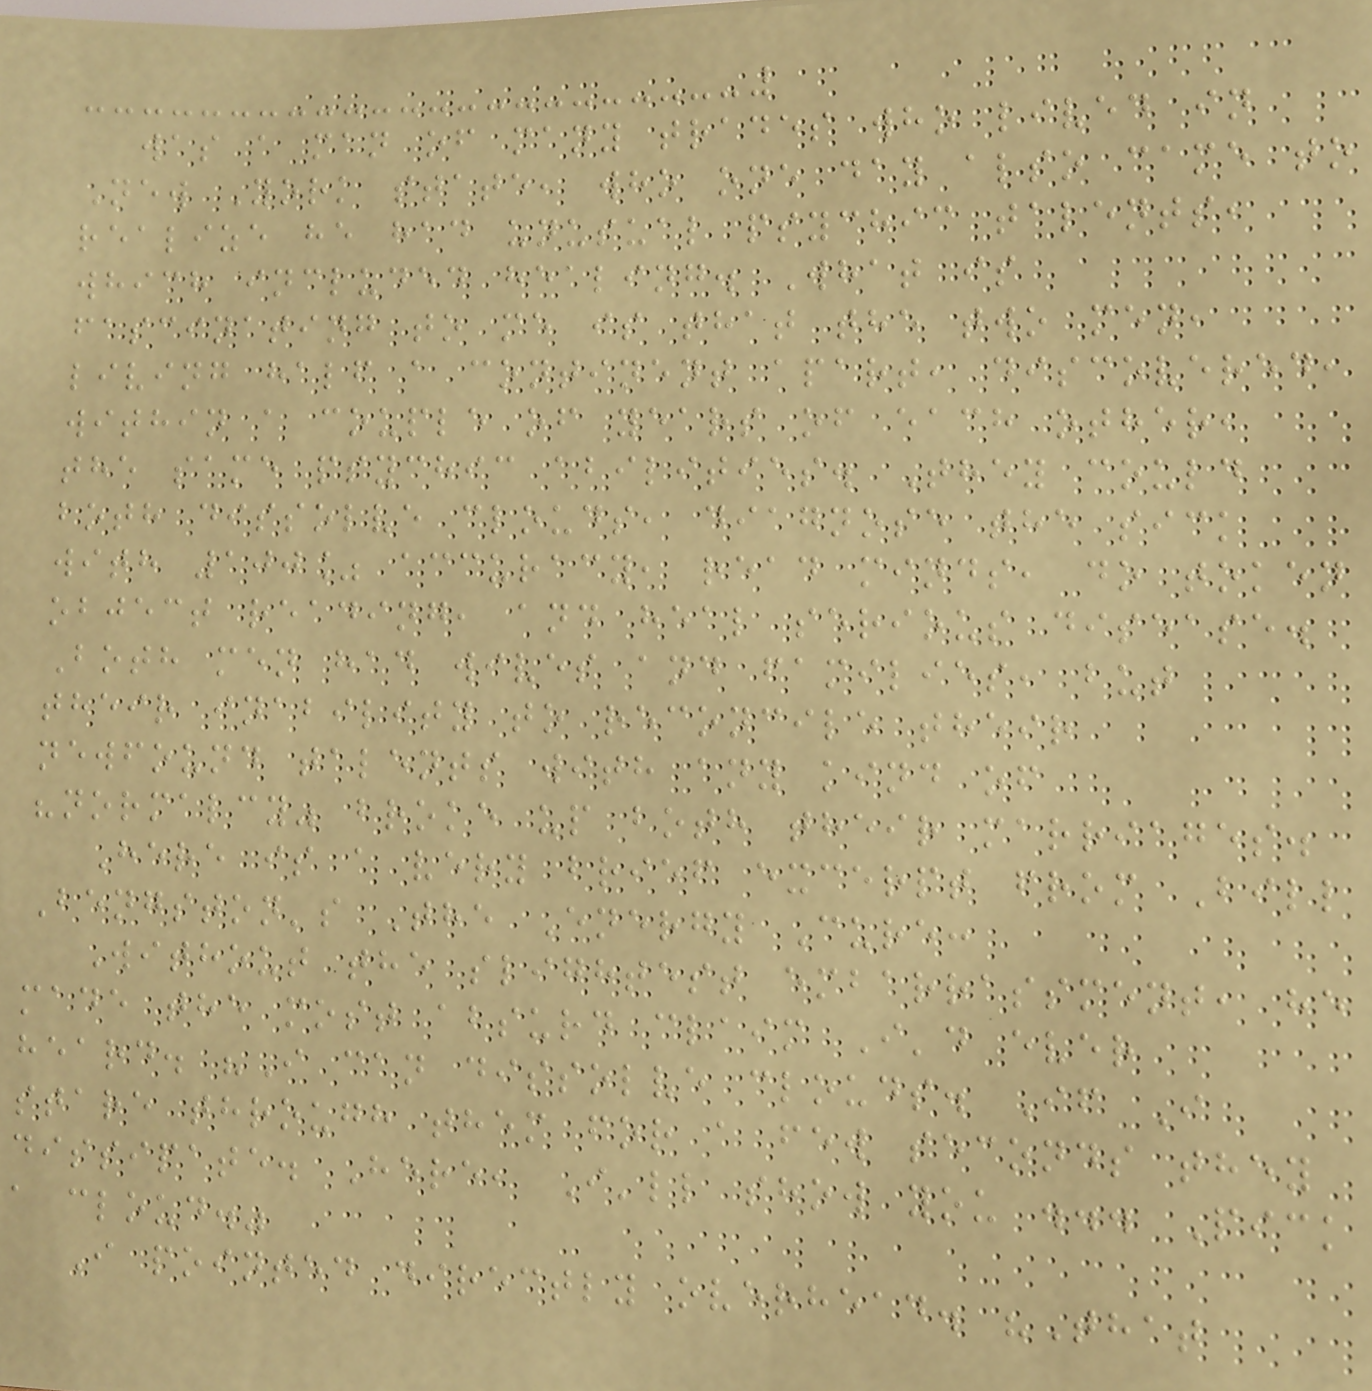was a man of many trades who lived in
New York state, who one day also came to
realize he had unusual psychic talents,
which included healing. What is
fascinating to me is that the two men,
living half a continent apart, discovered,
within a couple of years of each other,
the same psychic abilities. They could
both dissolve clouds, diagnose the sick
with 100% accuracy, read minds, do token
object reading, and heal serious disease.
Both men had wives and families, but
their inability to reconcile their
newfound talents with any kind of
"normalcy" broke up both their marriages.
Here is a very brief excerpt from Bill
Bengston's The Energy Cure:
Without the slightest embarrassment, he
made the most absurd claim I'd ever
heard. "I can dissolve clouds. If I
stare through them for a few seconds they
dissipate. Here, I'll show you ... Pick
a cloud."
I pointed directly overhead. "That
